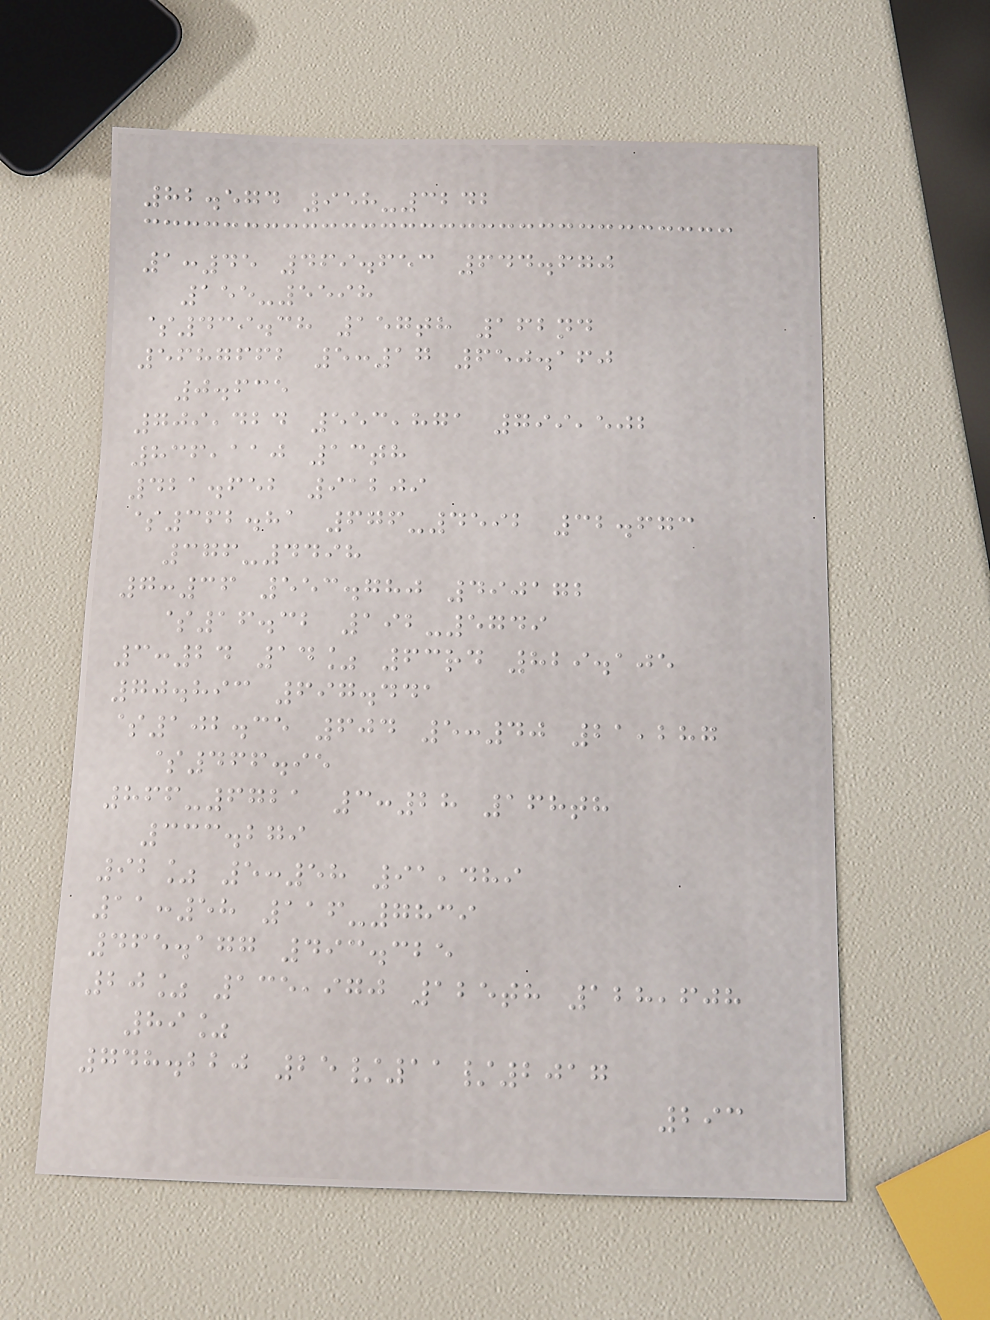82.574 958-3242
1:45 469.653 644.670
155-5598
$439.38 157th 162nd
5687662 5:17 650.160
0.635
709,424 553,871 799,502
836,110 13th
421.652 91209
$362.81 676-4592 32.673
376-4498
7:36 553.780 490172
$16.32 192-5749
3:24 14% 63rd 829.105
70.893 697.441
$102.35 604 5:40 21,287
$466.95
866-6721 3:28 168th
333.279
92% 5:58 91,489
11:58 116-7839
465.177 493.325
20% 135,970 125th 128,608
89%
748.220 25/11/2017
293
